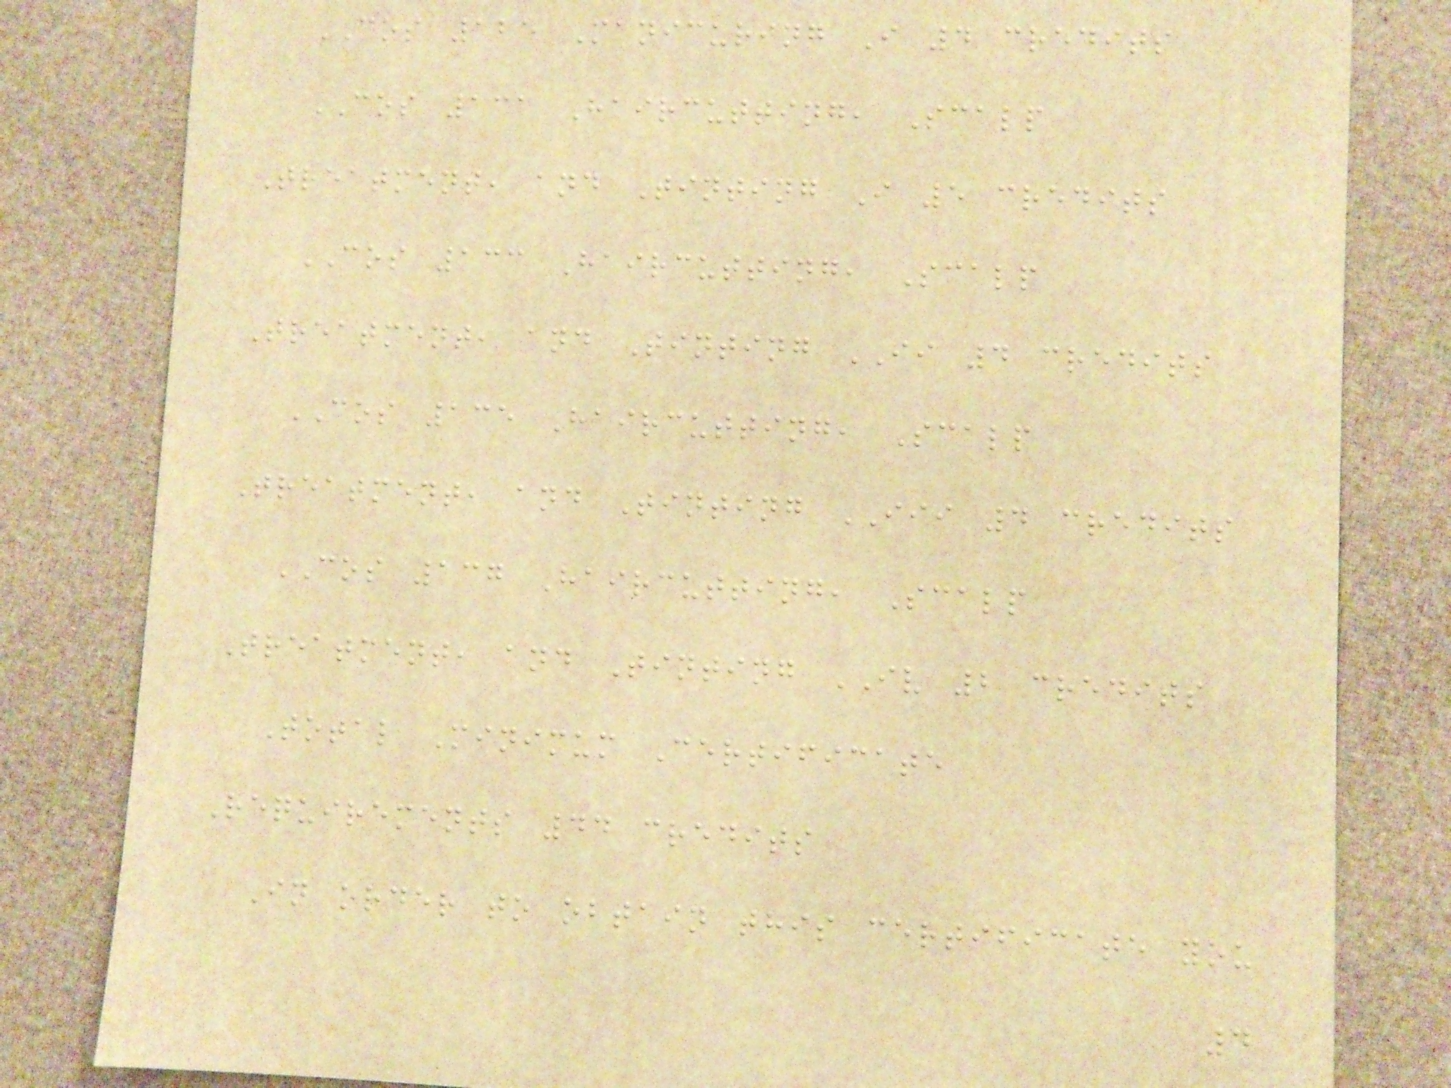COS 125 Manicuring I 4 credits
COS 131 Haircutting, Scalp
Treatment, and Tinting I 5 credits
COS 133 Haircutting, Scalp
Treatment, and Tinting II 4 credits
COS 135 Haircutting, Scalp
Treatment, and Tinting III 4 credits
COS 137 Haircutting, Scalp
Treatment, and Tinting IV 2 credits
Total Minimum Certificate
Requirements 44 credits
In order to obtain this certificate you
4
